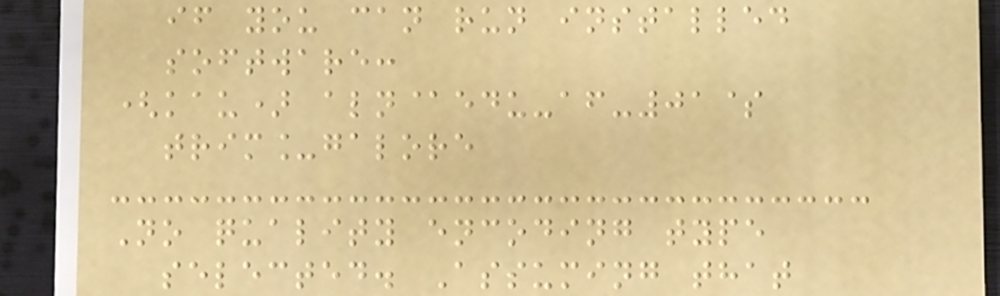if you can run installed
software:
(kau) aln@edu-af-01$
trim_galore
No quality encoding type
selected. Assuming that
